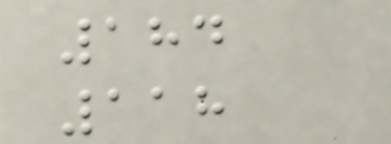184
118
